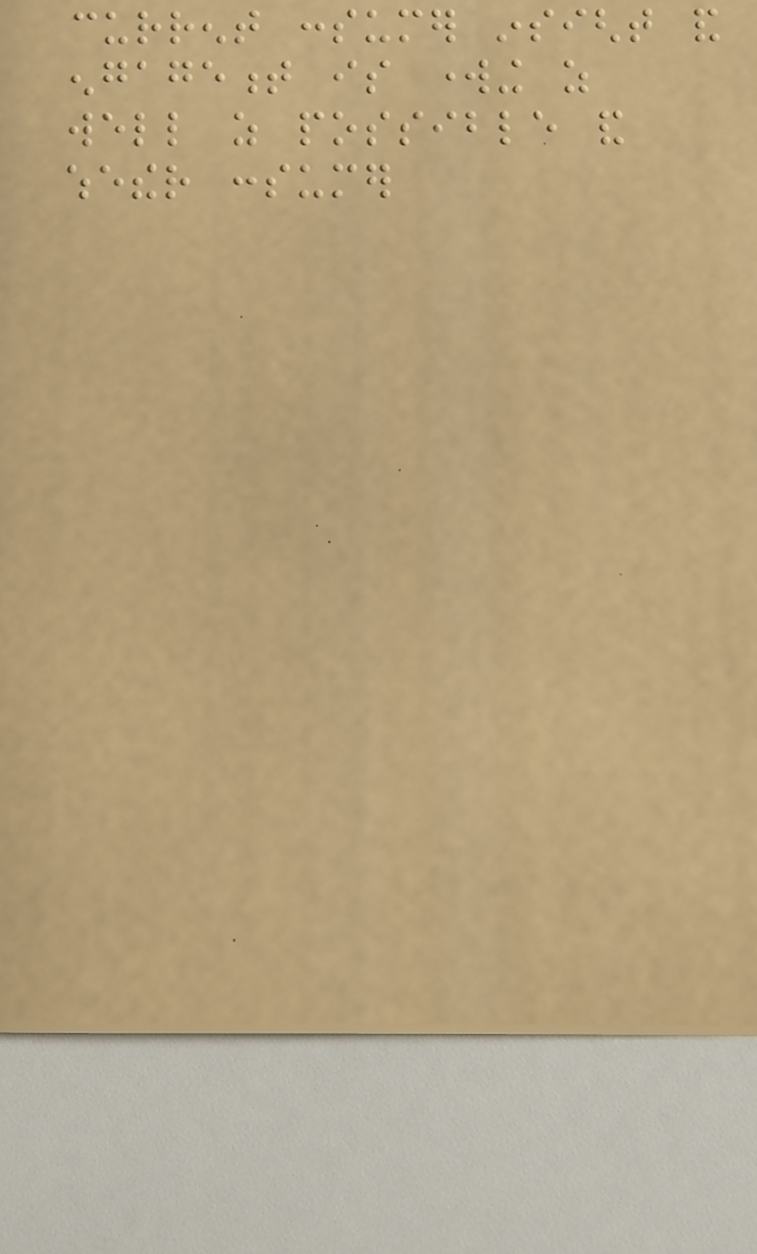current consumer insight and
engagement is working as
well as possible and
whether consumer
